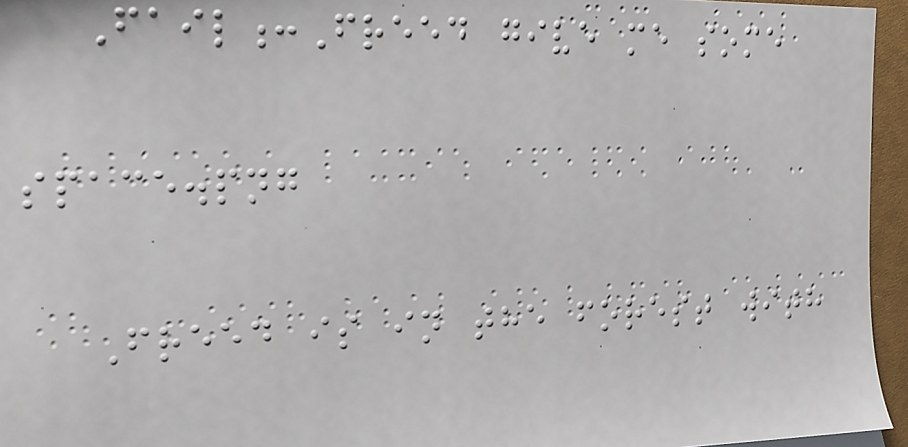Fail:Freed give me some
space.png
Freed is in the forest with
